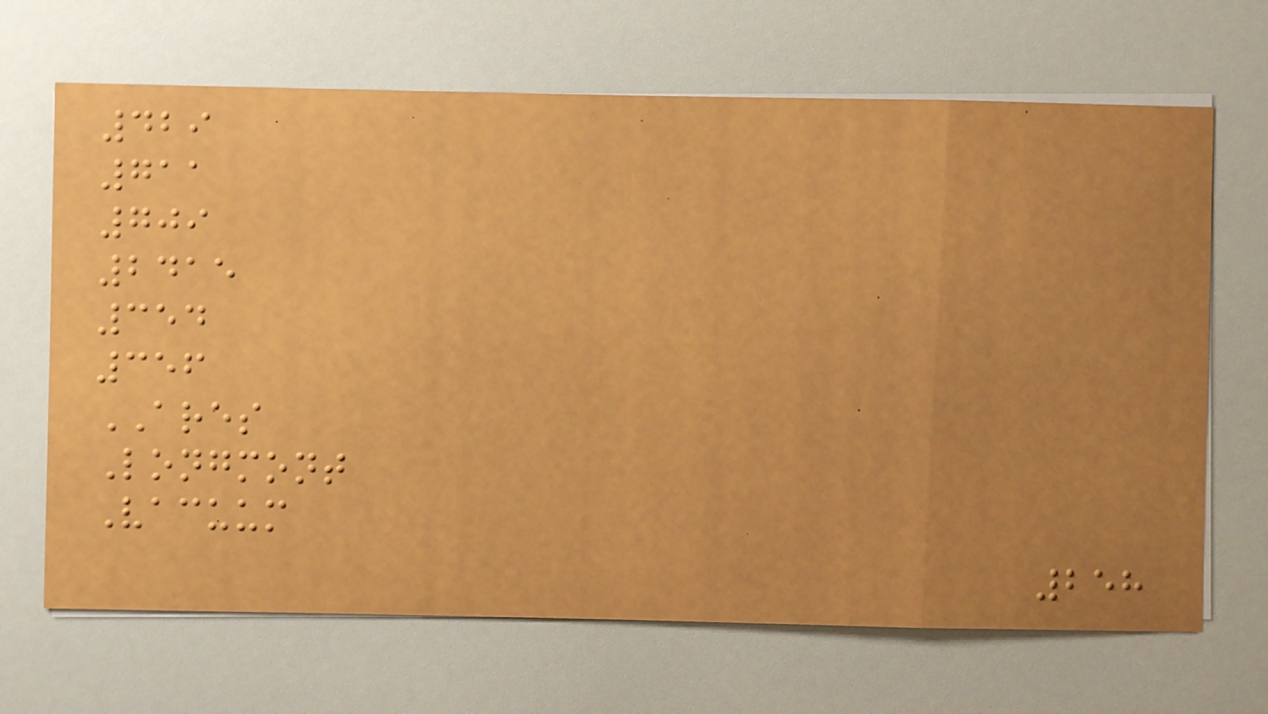429
711
709
2415
354
356
ARES
Longmont
Vacuum
258
